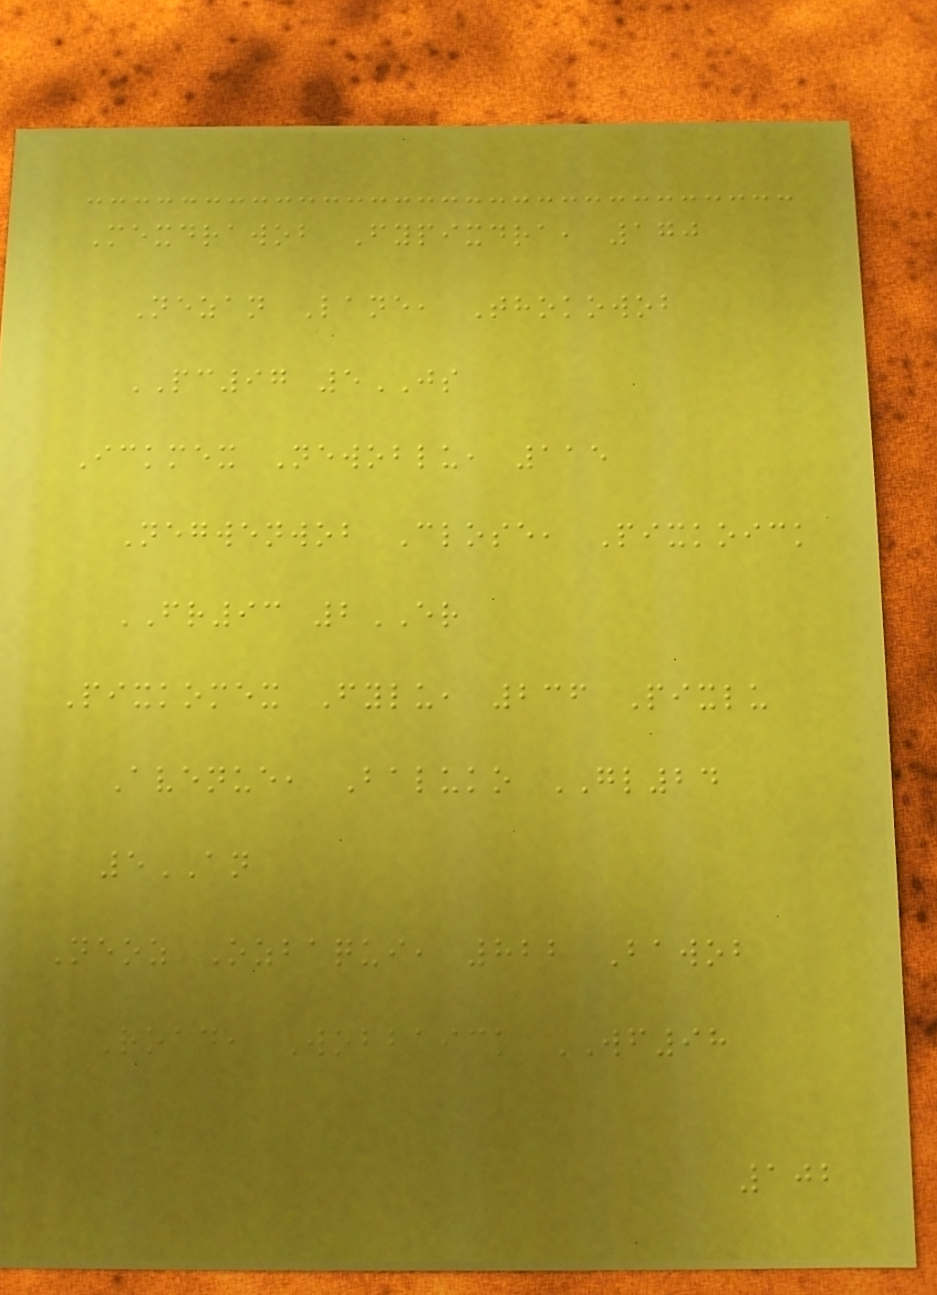Mexdrawob Fypixdra, 170
Nezan Lane, Thokowob
PC97 5JS
Ickmex Newoblu, 115
Negwenwob Close, Pixkoick
FR93 2ER
Pixkomex Fylu, 236 Pixlu
Avenue, Baluko GL24
5AN
Neoz Ozbaqui, 822 Bawob
Road, Wobbaick WF98
102
